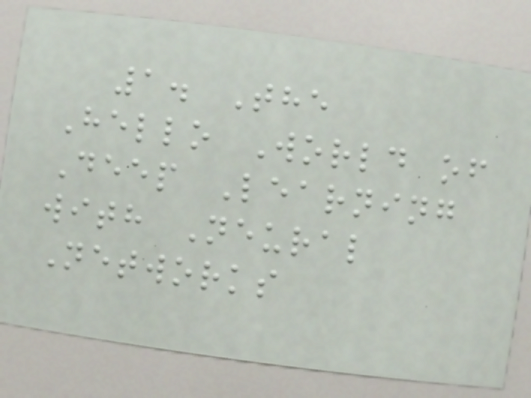1. The
Hello World of
Deep Learning
with Neural
Networks
